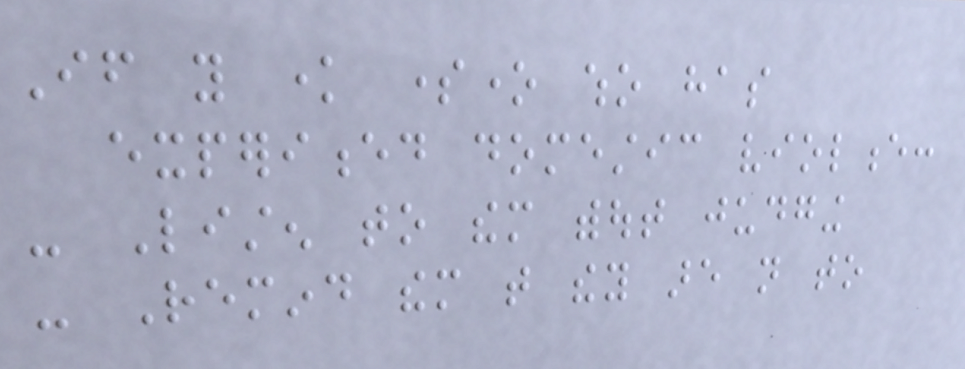If you know someone who has
experienced domestic violence:
- Listen to them without judging
- Remind them that they are not to
